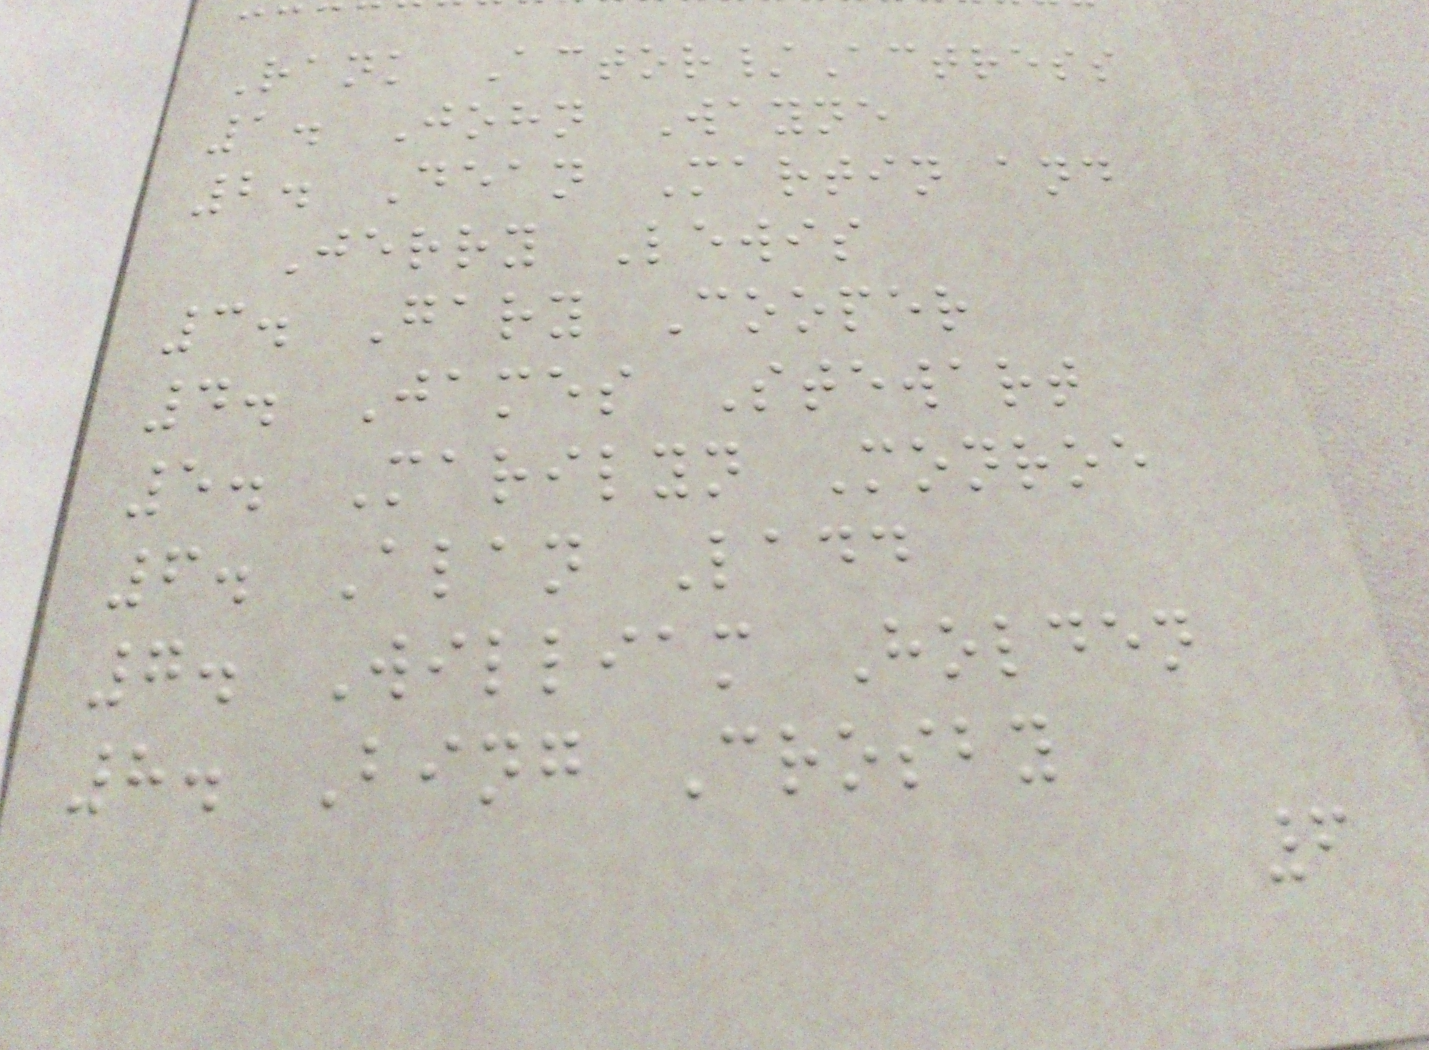Rank Actor/Actress
1. John Wayne
2. Dean Martin and
Jerry Lewis
3. Gary Cooper
4. James Stewart
5. Marilyn Monroe
6. Alan Ladd
7. William Holden
8. Bing Crosby
6
